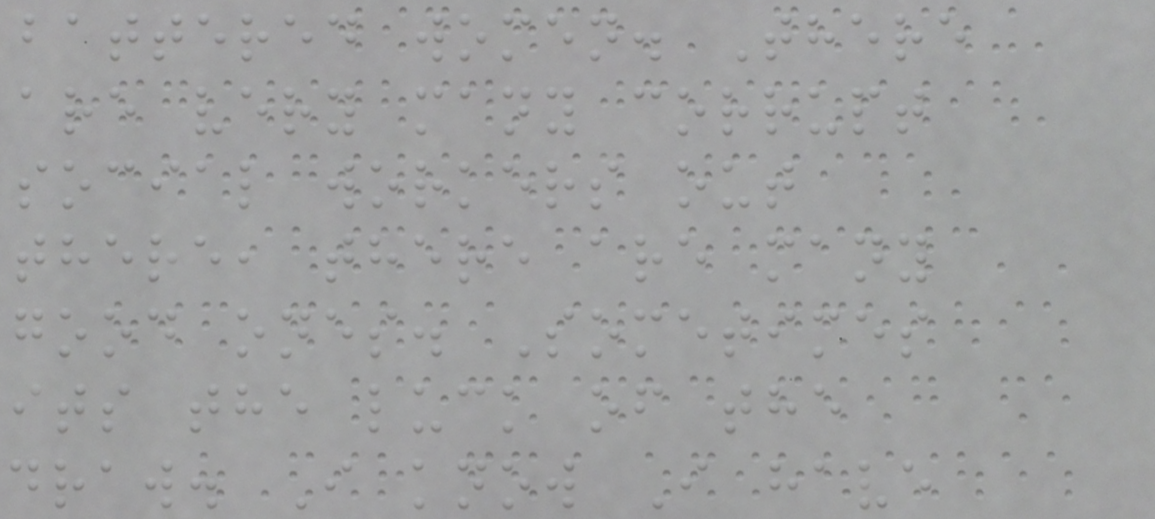battered women. There
are very many corrupt
social workers out
there, there are many
good ones. Sometimes
its the luck of the
draw. I know I have
